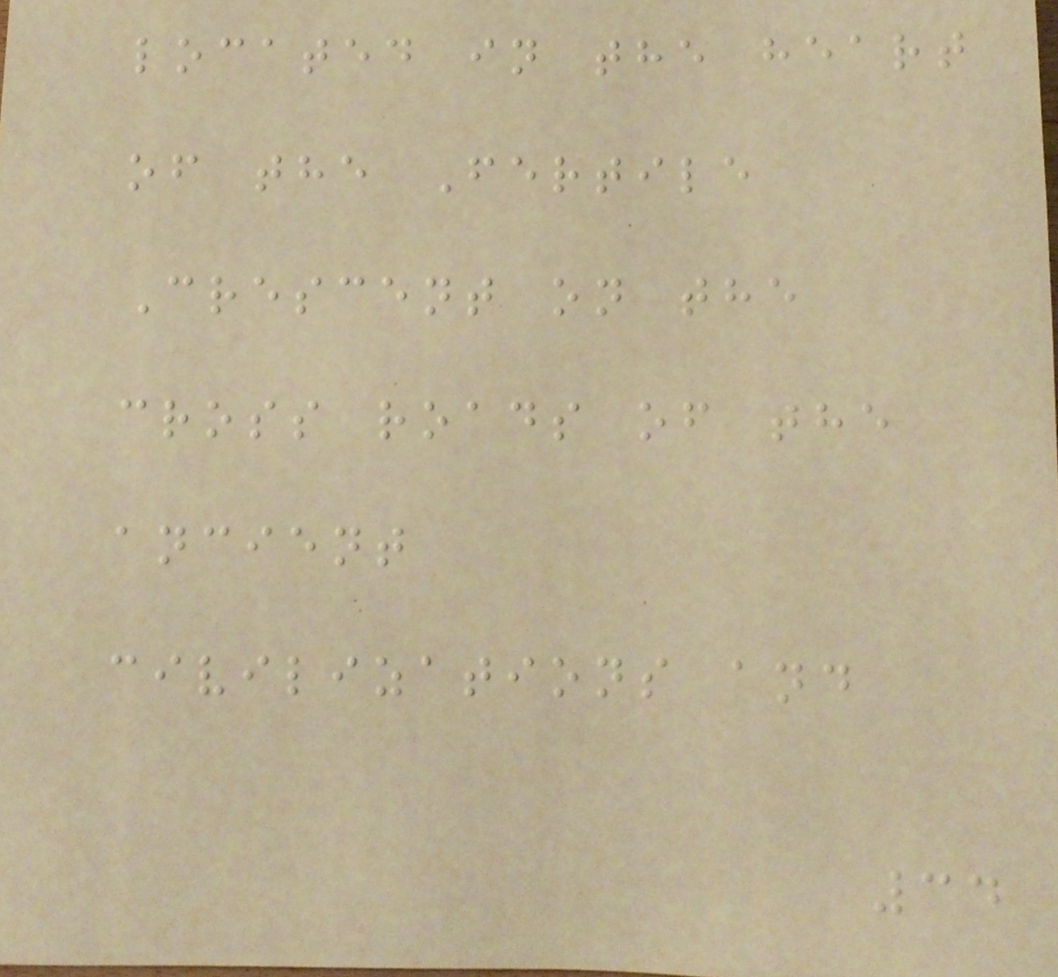located in the heart
of the Fertile
Crescent on the
cross roads of the
ancient
civilizations and
34
